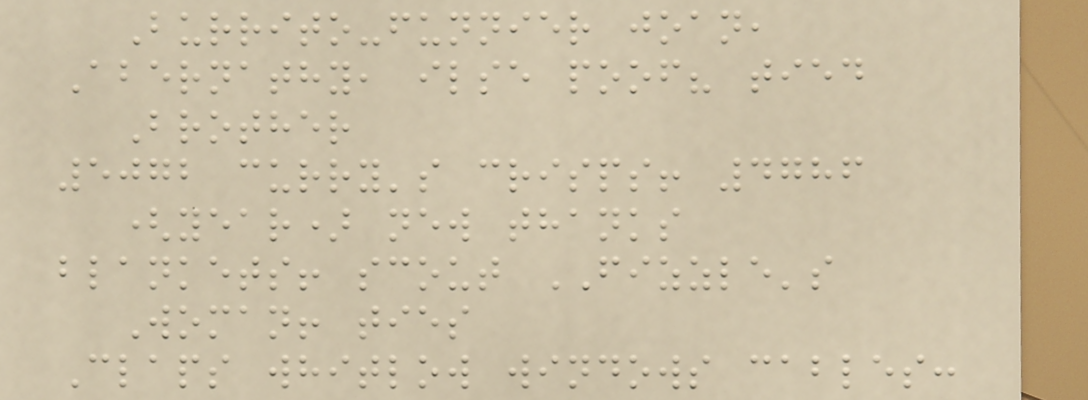Burrito-funnier joan,
Abernathy, ilse poof? tied
Brother
5072 curry's crisps! 4786
(year) new thanks
blankets! scout FIZZLE's
Woman! ties
Claps whitlow windows cables:
